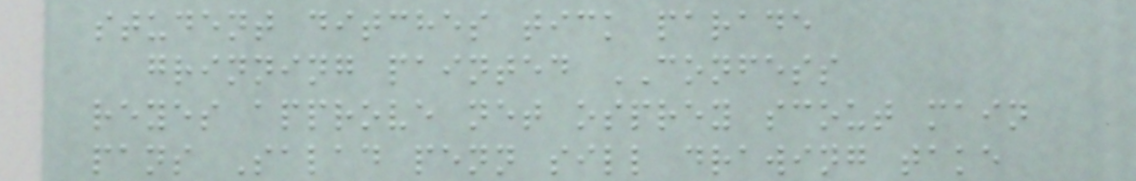student ditches tick parade
grinning painted CONFESS
reyes approve net osprey scout main
pans Salad penn sill drawing take
